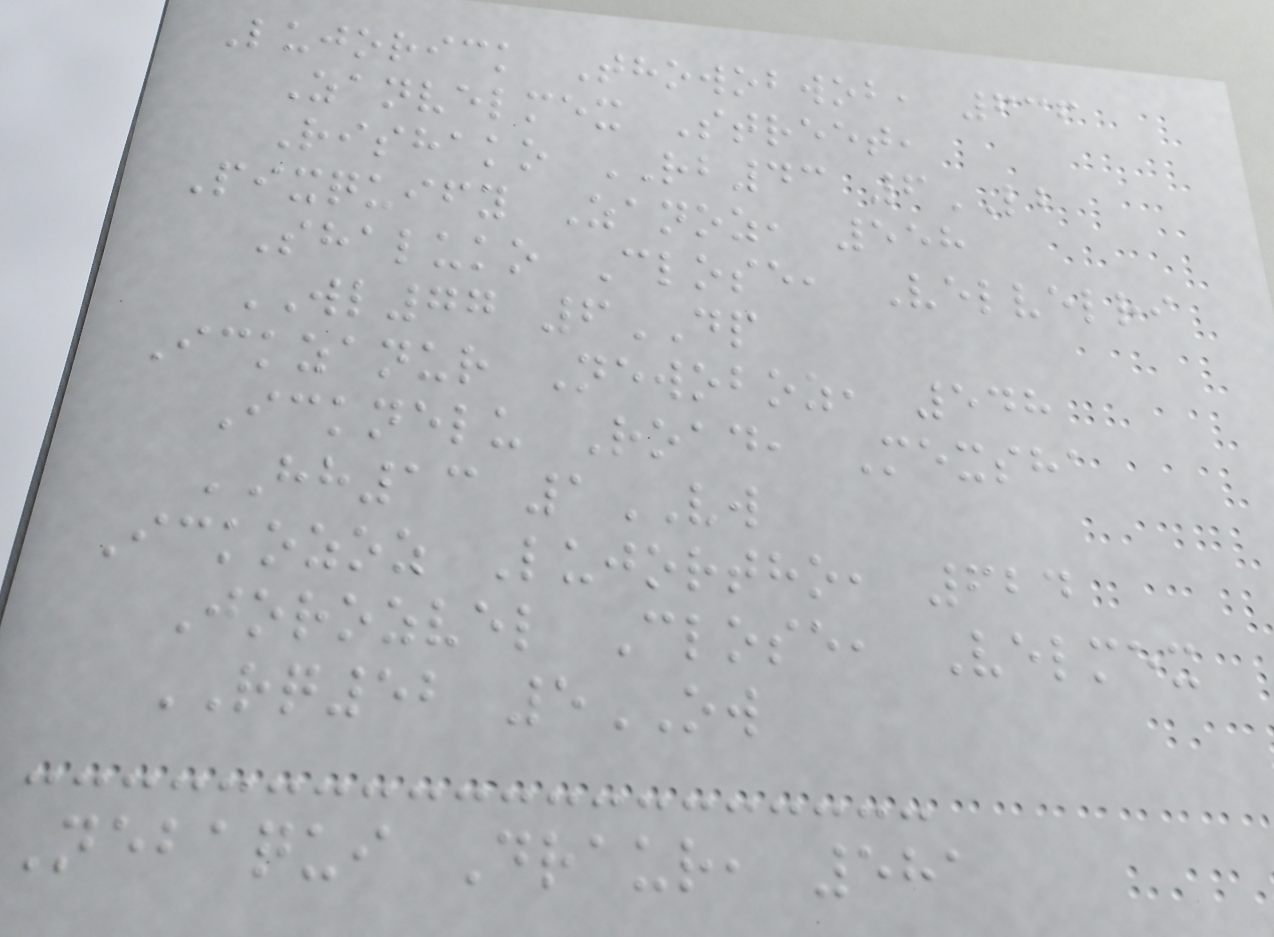Lujorick Thowobwob, 636
Zanvelmex Street,
Rishako RB43 6LB
Pixquify Zanoz, 558
Shaluko Close, Velvelri
WL77 6DP
Ickzanur Newoboz, 548
Icknelu Road, Mexsha
HH13 1VW
Ickozoz Lujortho, 624
Jorozvel Close, Velmex
RQ52 5OW
Nebaqui Draur, 581
